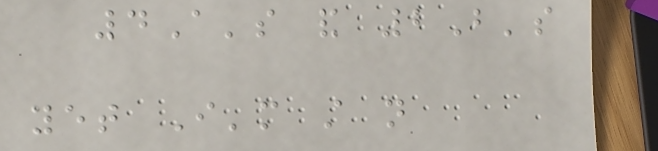4A's and 2B's
yet I'm still not
